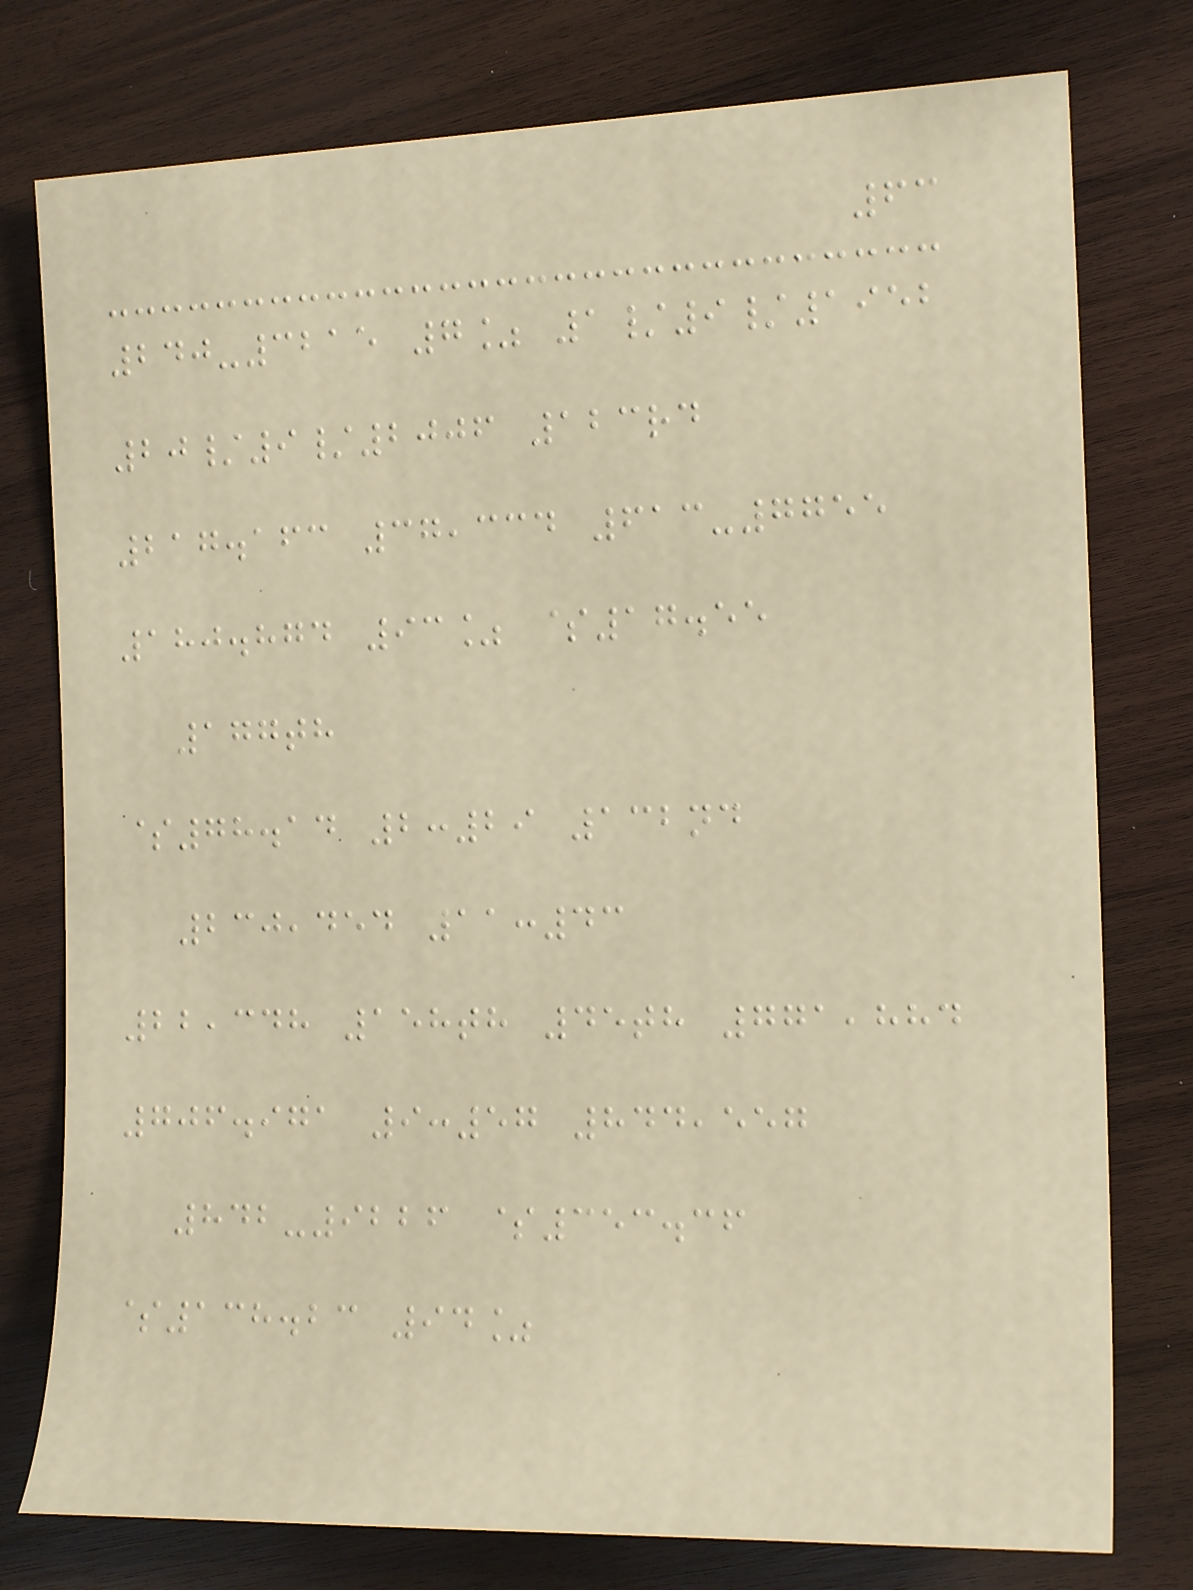63
240-3215 7% 1/9/1952
20/9/2006 123rd
217.163 37,334 613-7755
180.874 93% $17.55
177th
$78.14 2:29 132nd
230,454 11:43
22,348 158th 45th 771,884
706.971 9:57 844,557
842-9226 $353.36
$138.23 94%
